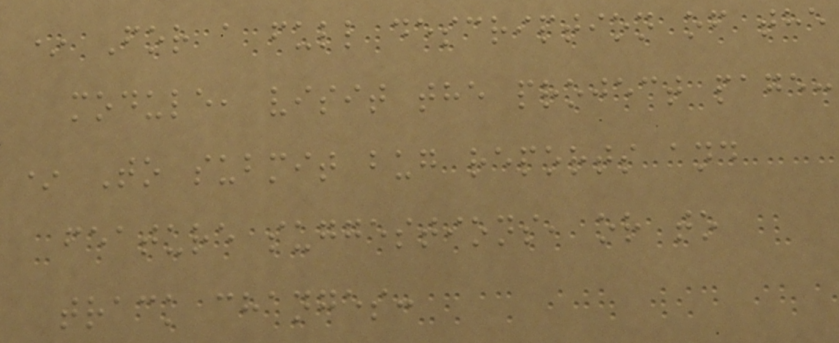* For a full description of the
module, visit the project page:
* To submit bug reports and
feature suggestions, or to
track changes:
